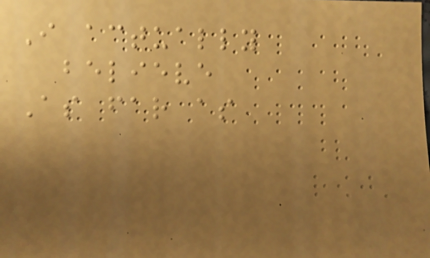I actually
believe
As far as
